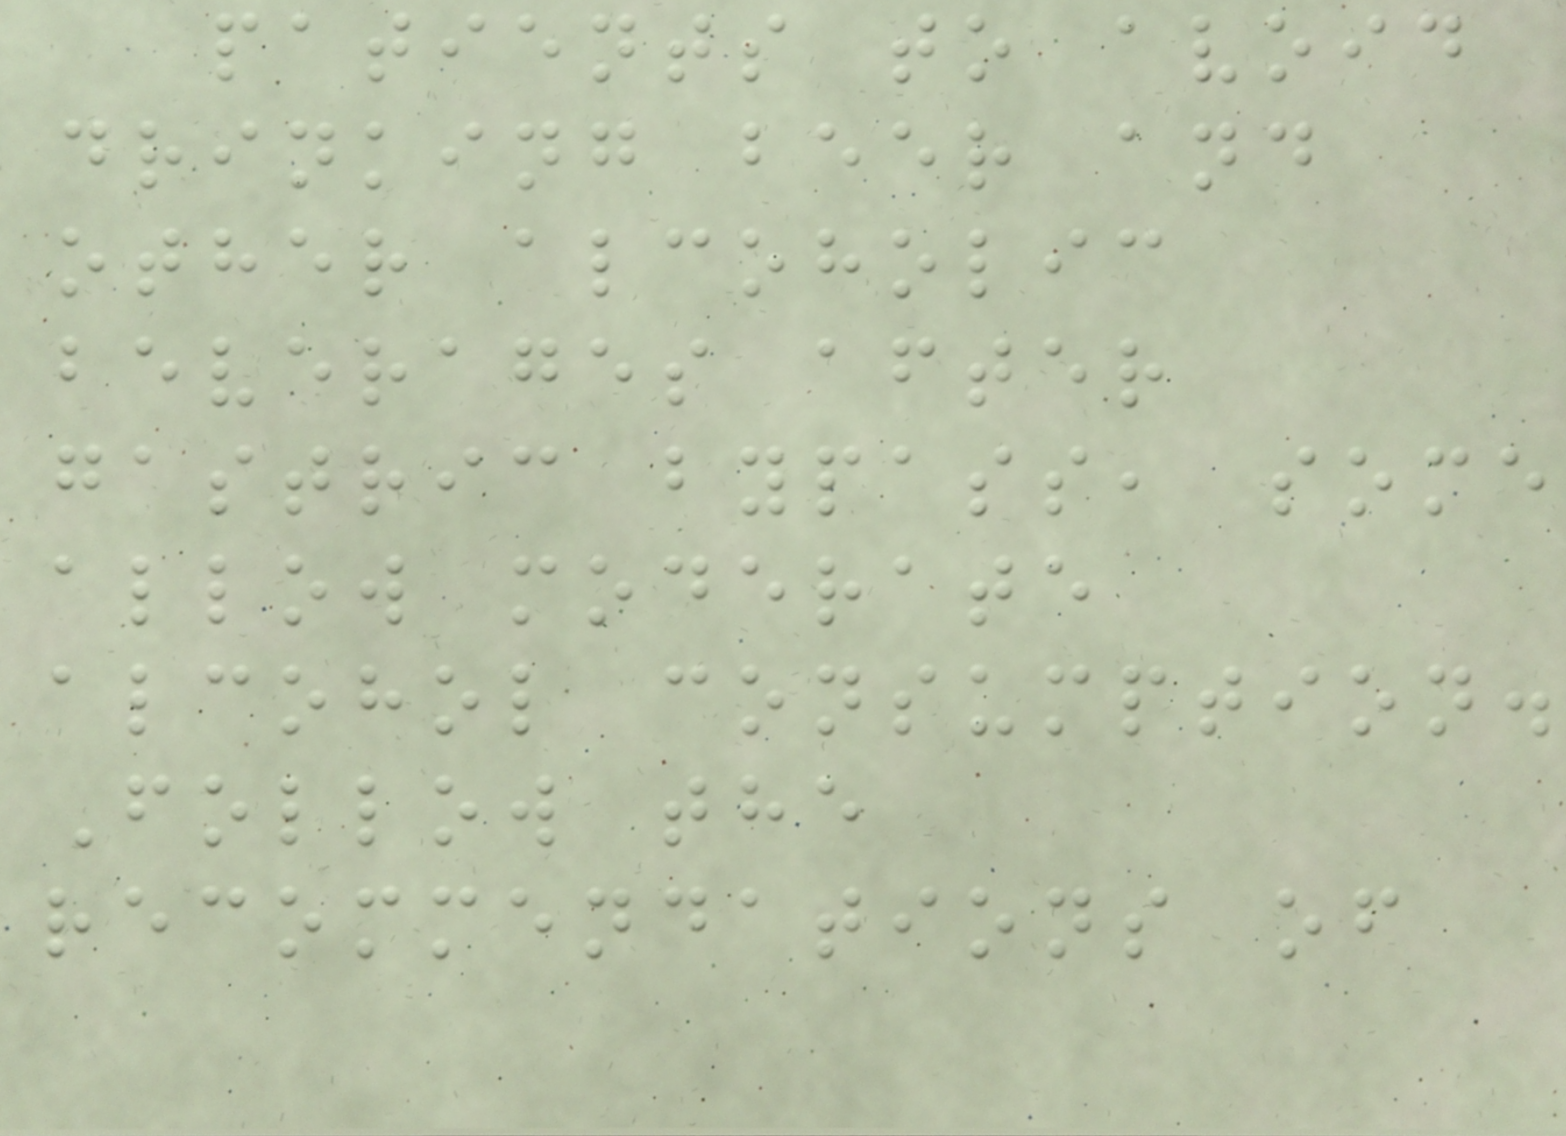patients to avoid
drinking beer and
other alcoholic
beverages after
gastric bypass, some
allow moderate
alcohol consumption.
Follow the
recommendations of
